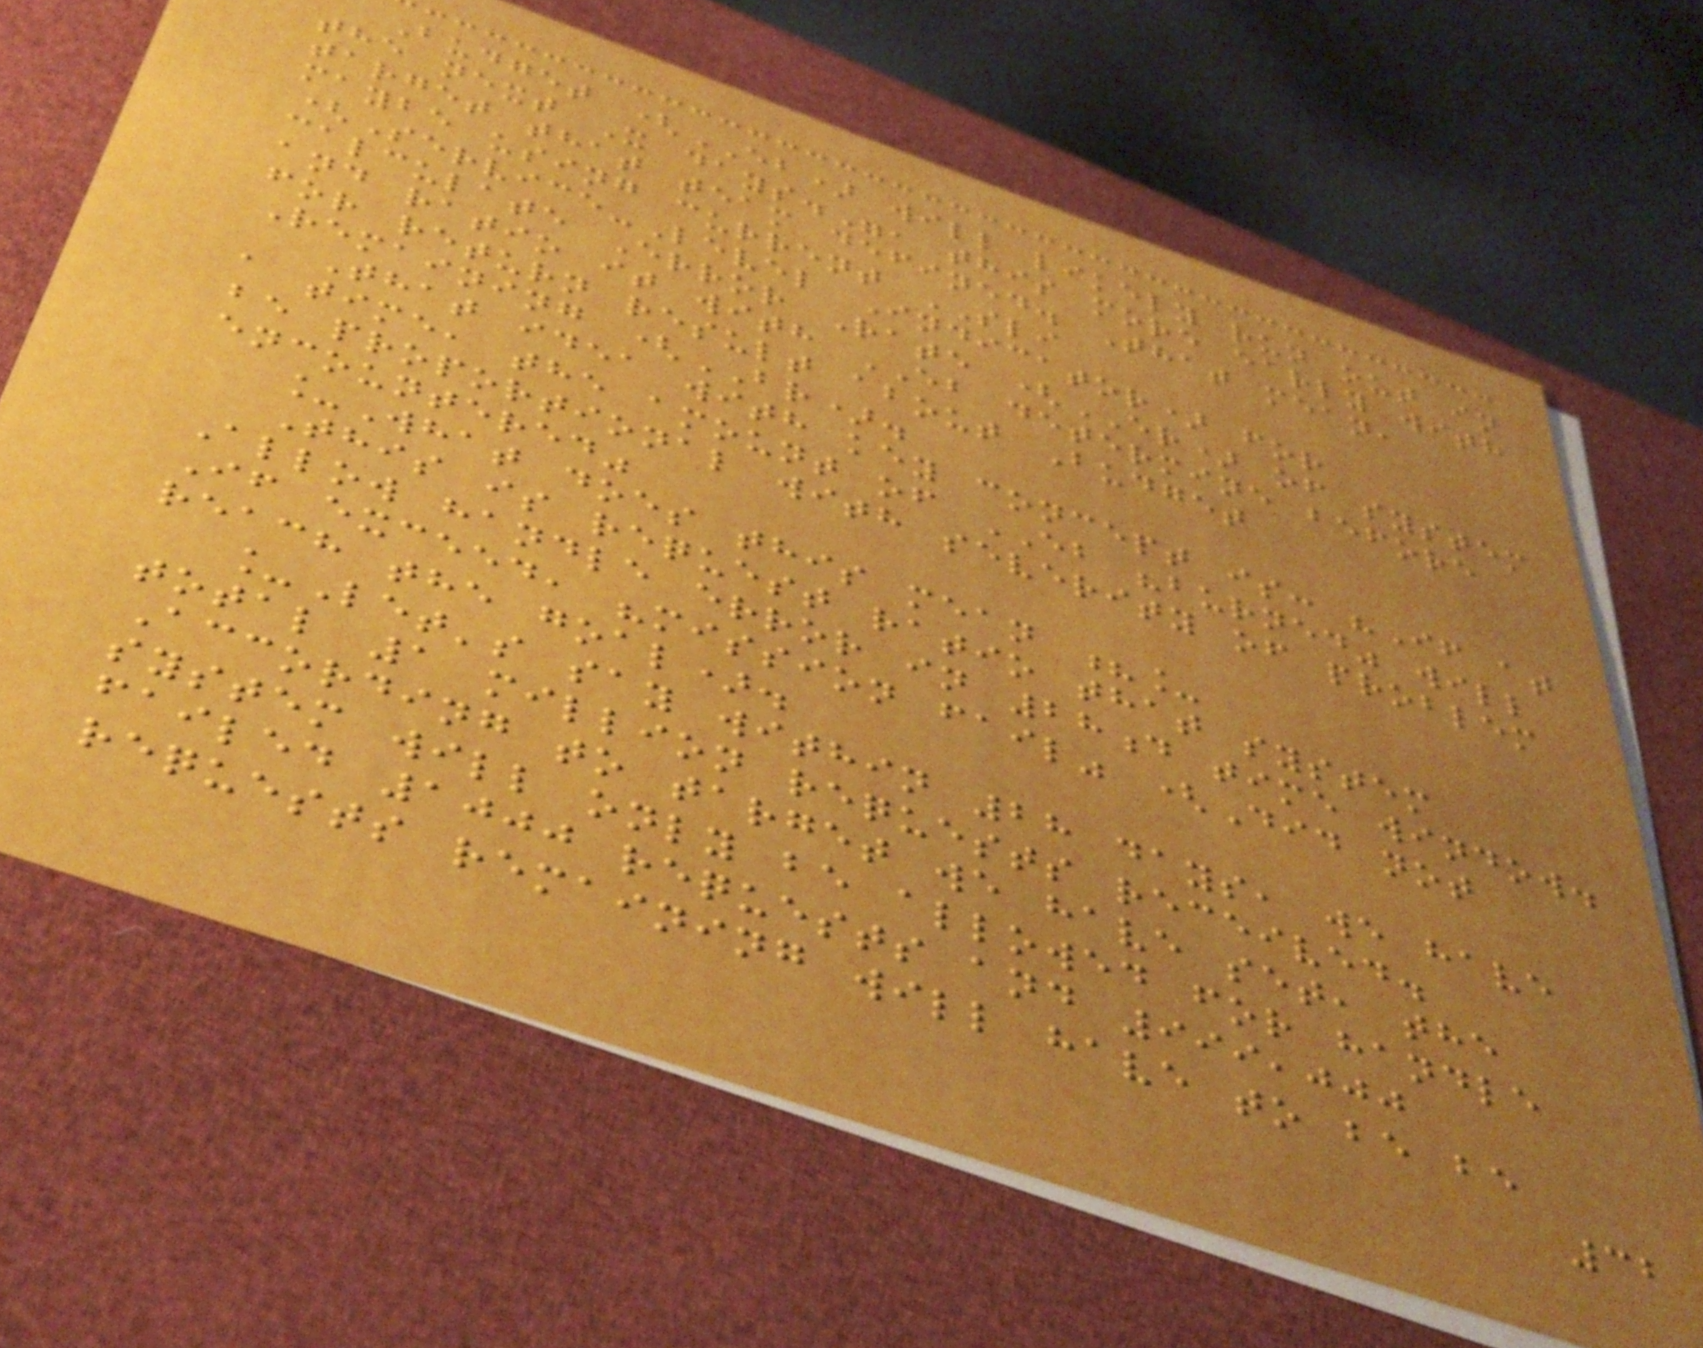Budget (EB) will likely run out in
the next X days.", this more early with
target that team defined. That mean,
maybe using current SLI
(Service-Level Indicator) for
calculate Error Rate (ER) of system
and ratio it with EB determine before
for return result about Budget
Remaining (BR).
That idea with key concept is: "If at
a time, the amount of EB "burned" will
be proportional with severity of problem
encountered"
_What does this mean ?_
This is request ratio that system
Allow handle error in 28d time window.
If exceed, "mission fail" (Did not
reach the goal).
_Let's say within 28 days, we have
total 1 million requests received.
According to target we have set, the
system will only be allowed for handle
failed 1000 requests and 999,000
requests remaining will have to be be
32
